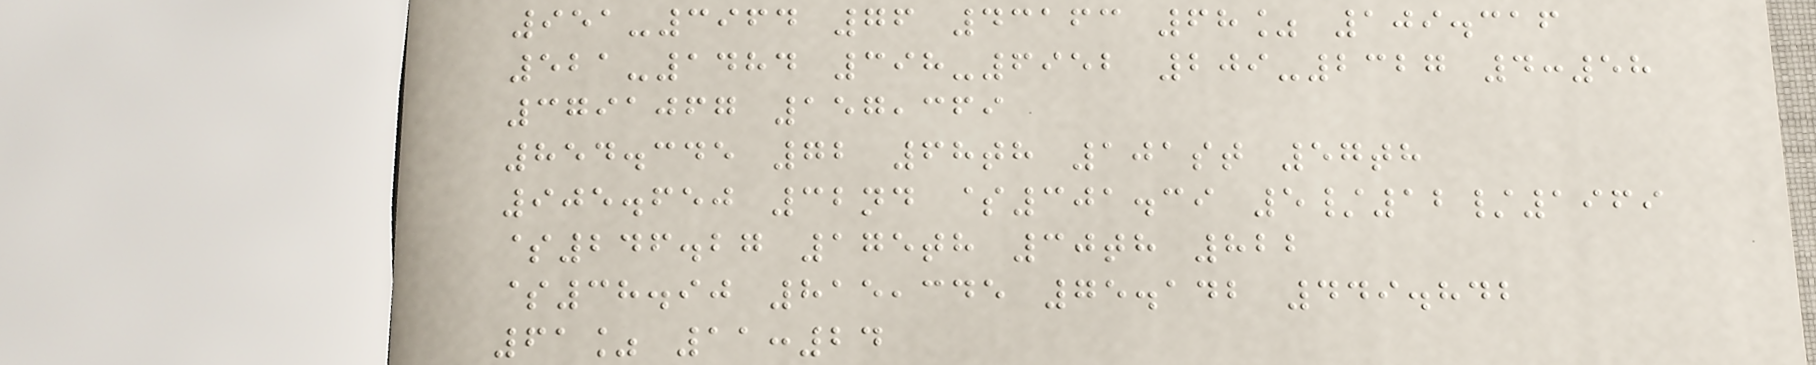951-3964 76 43163 68% 109.316
521-1484 398-6952 209-2327 4:58
3791067 157,369
854.345 72 68th 101st 57th
905.650 32nd $301.39 5/12/1969
$246.27 175th 30th 822
$38.90 815,345 75.142 449.842
61% 11:24
